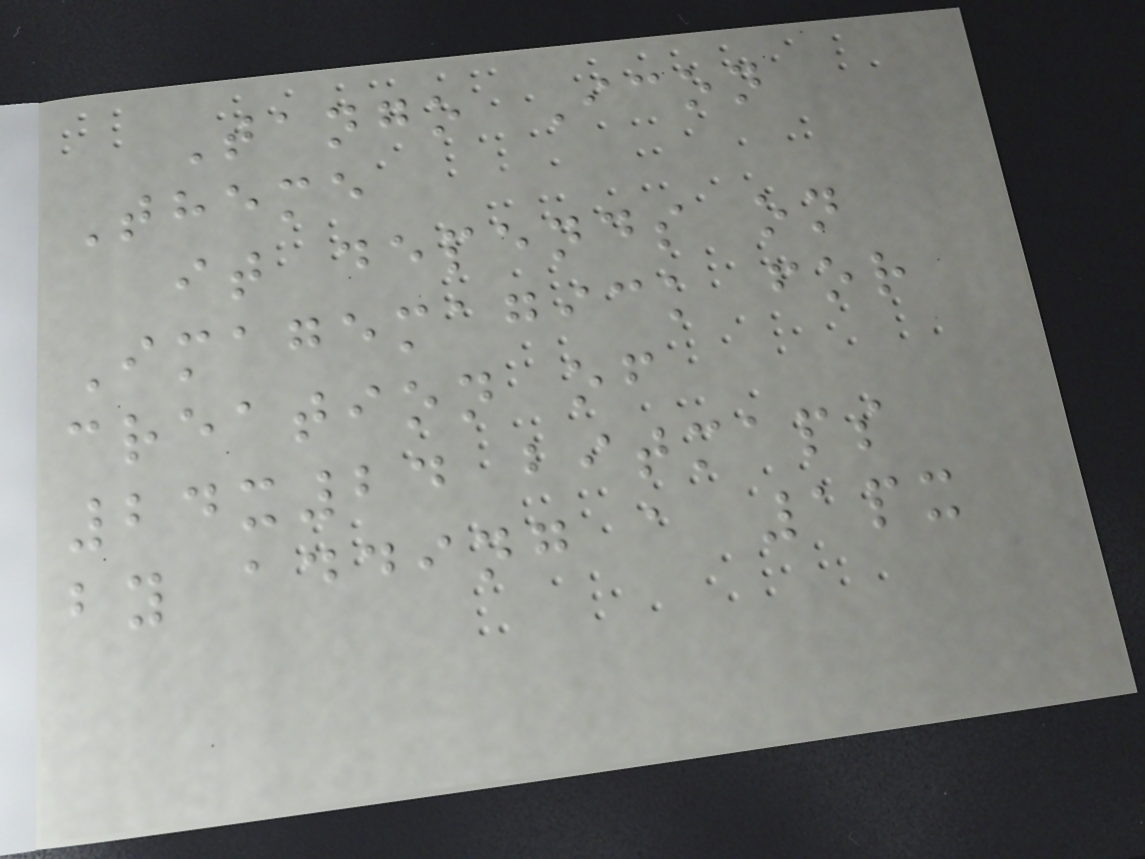Tango Icon
Theme
it depends on
Imagemagick for
creation of
24x24 bitmaps
by adding a 1px
